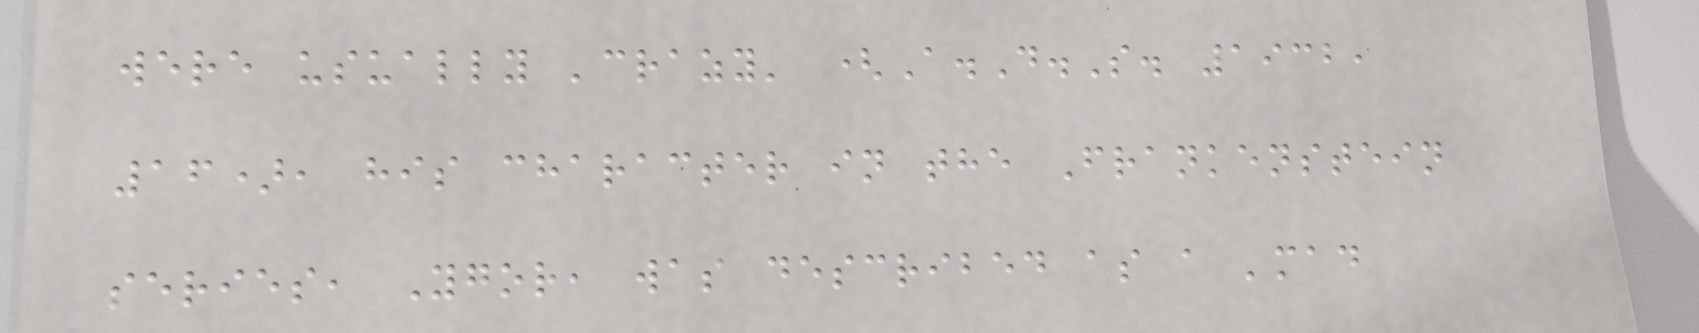were usually 'crazy' (A.D.S. 1932,
16), his character in the Frankenstein
series, Ygor, was described as a 'mad
